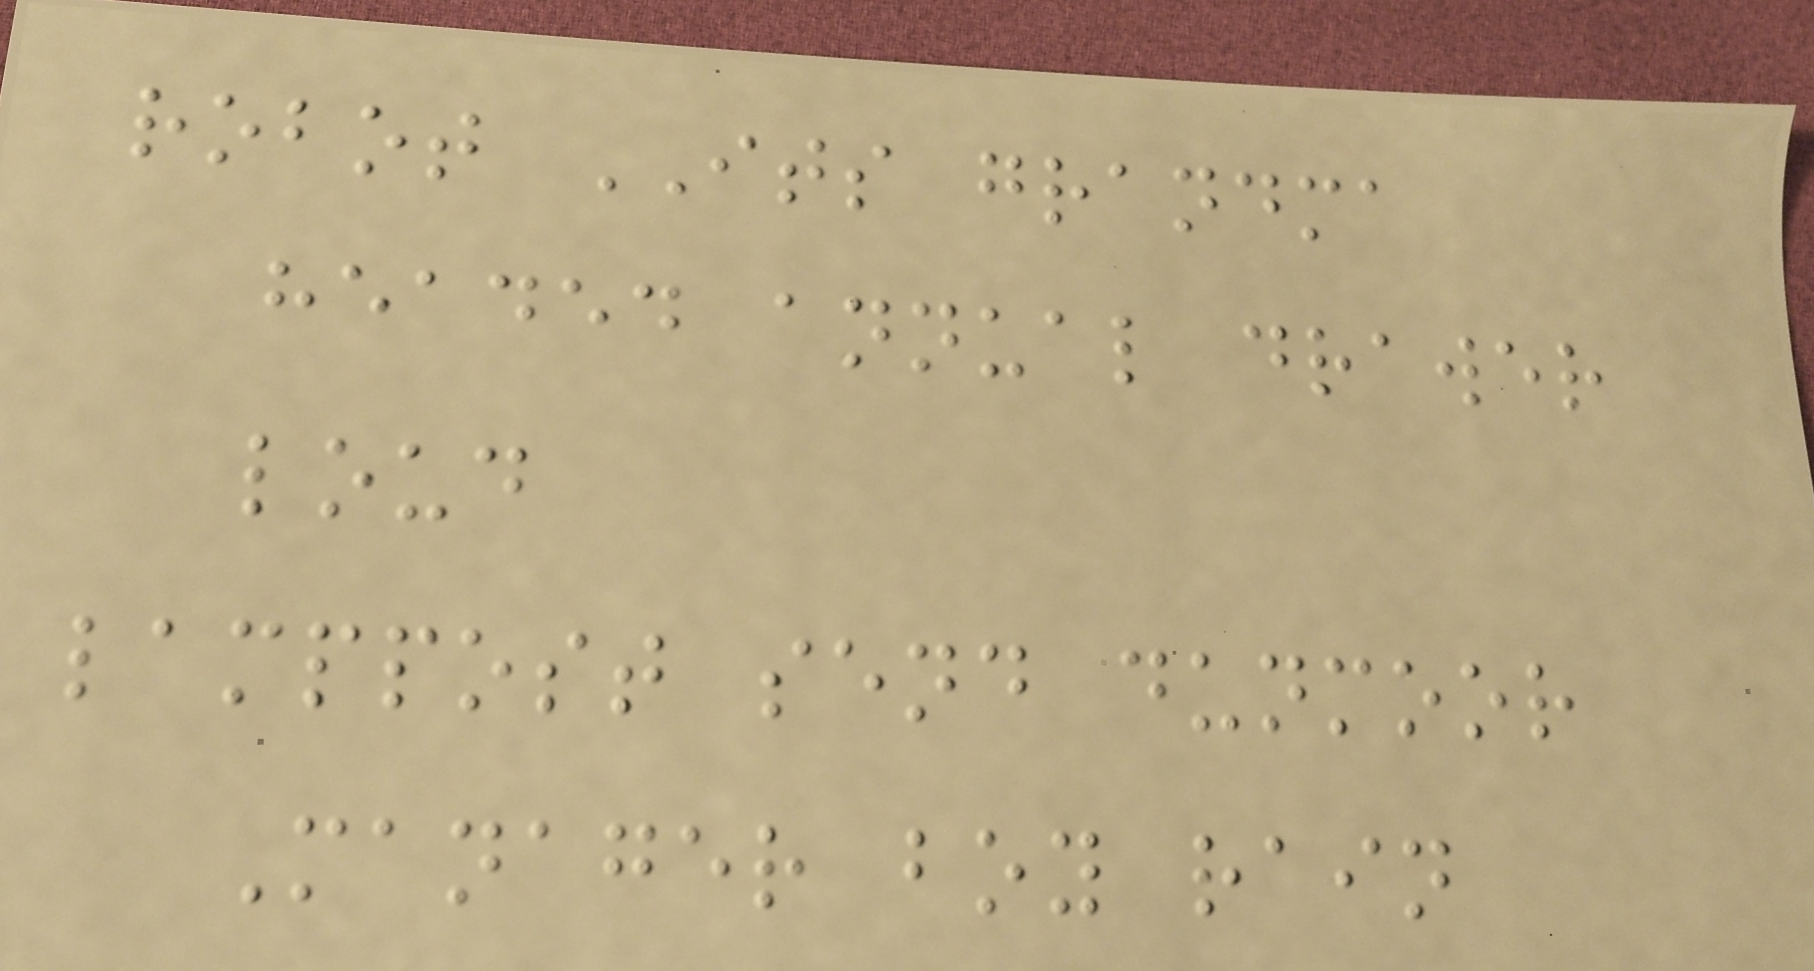robot ITS grandma
headed annual drawer
loud
lamppost send dunmoor
Manager boy rain
